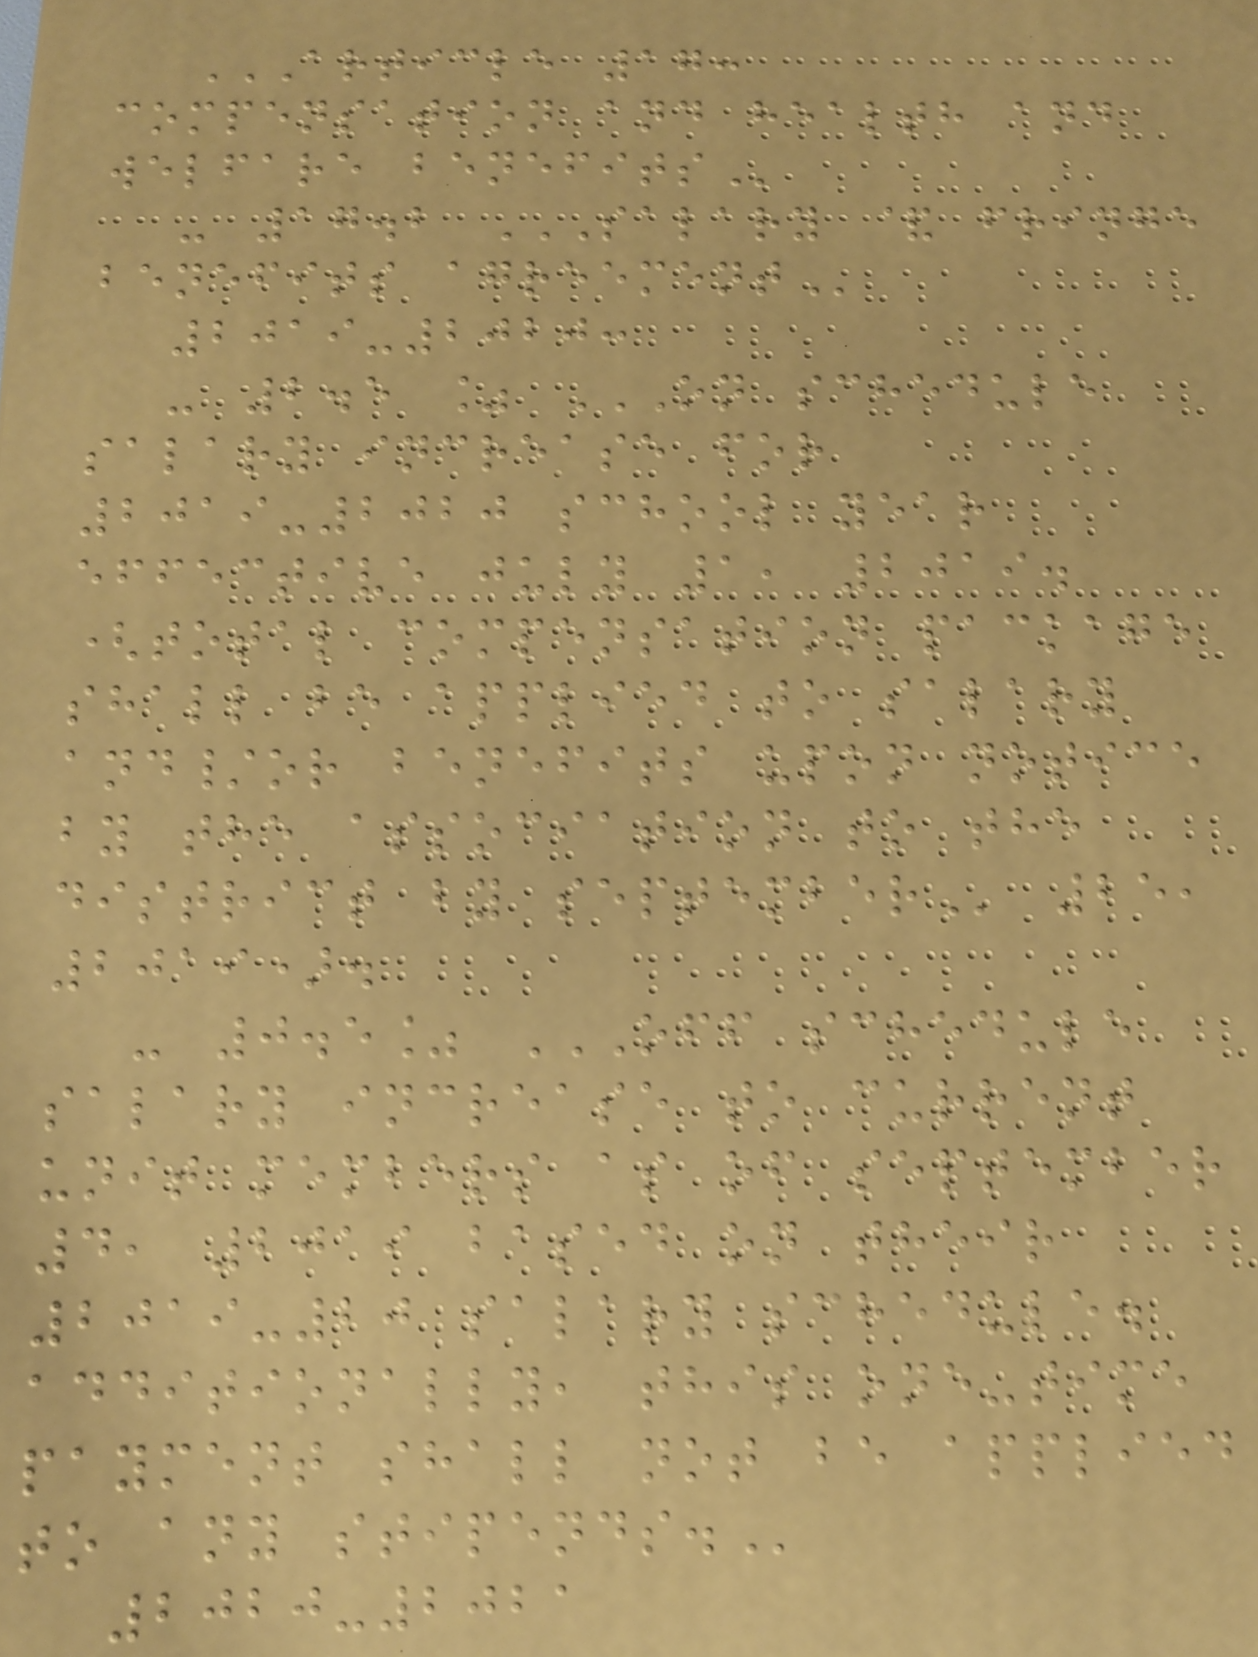ARTICLE 17:
COMPENSATION AND HEALTH AND
WELFARE BENEFITS
- 17.2 SALARY & FRINGE
BENEFITS AGREEMENT
2019-2020:
- 2.5 % ON SCHEDULE
SALARY INCREASE FOR
2019-2020 SCHOOL YEAR
EFFECTIVE JULY 1, 2019.
(TOTAL COMPENSATION PACKAGE
SHALL BE APPLIED TO SALARY
AND/OR BENEFITS UPON NOTICE
BY THE ASSOCIATION TO THE
DISTRICT BY SEPTEMBER 25,
2019).
- 0.5% OFF SCHEDULE
SALARY INCREASE TO CURRENT
UNIT MEMBERS AS OF SEPTEMBER
4, 2019 BASED ON THEIR
2019-20 SALARY SCHEDULE.
ADDITIONALLY, THIS ONE-TIME
PAYMENT SHALL NOT BE APPLIED
TO ANY STIPENDS.
2020-2021
